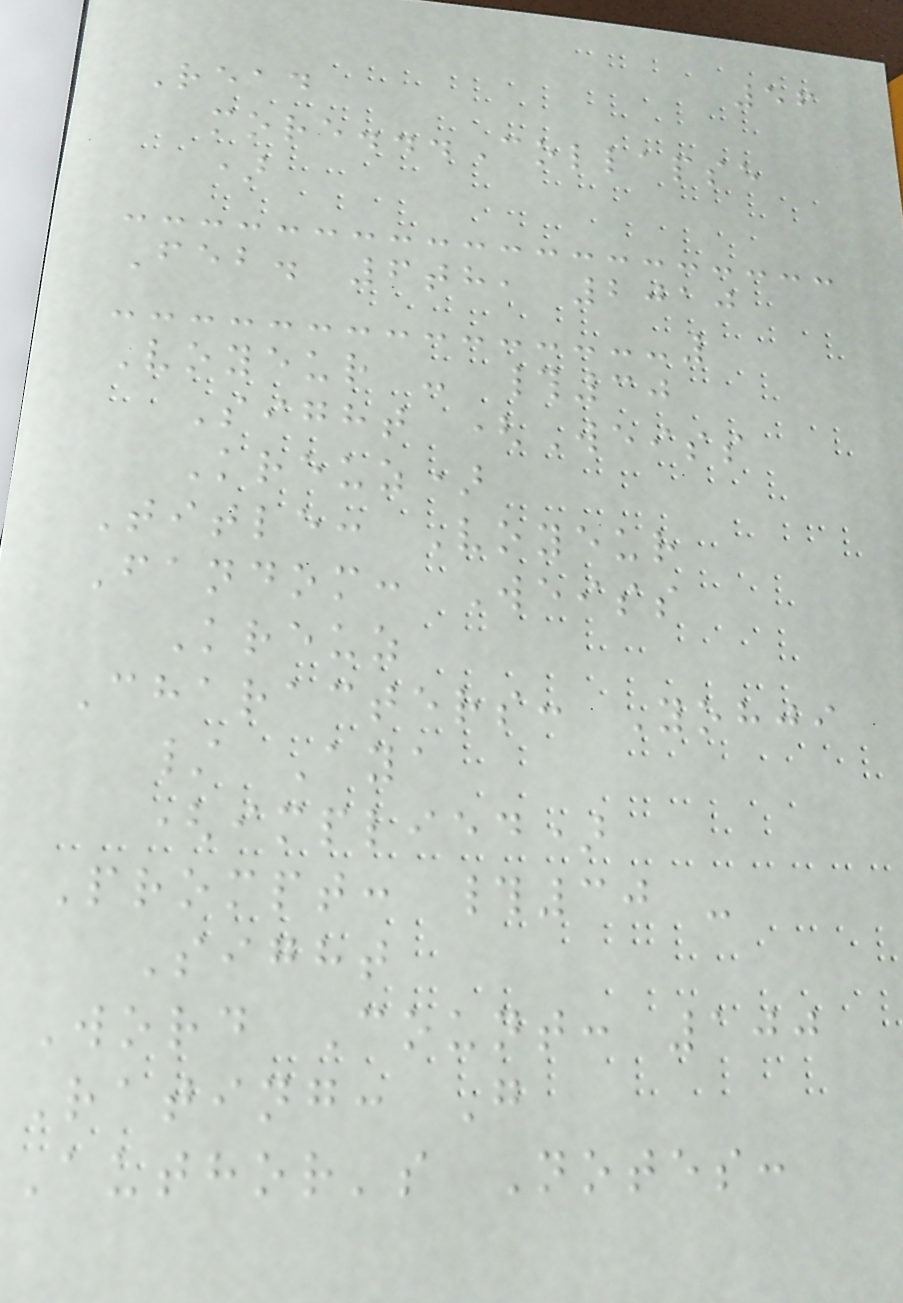56
Read
more...Collapse
)
Feb. 6th, 2010
Voyeur - #30
Sight (Weiss
Kreuz)
Title: Voyeur
Fandom: Weiss
Kreuz
Characters: Yohji
/ Aya
(implied)
Prompt: #30 -
Sight
Word Count: 100
Rating: G
Author's Notes:
